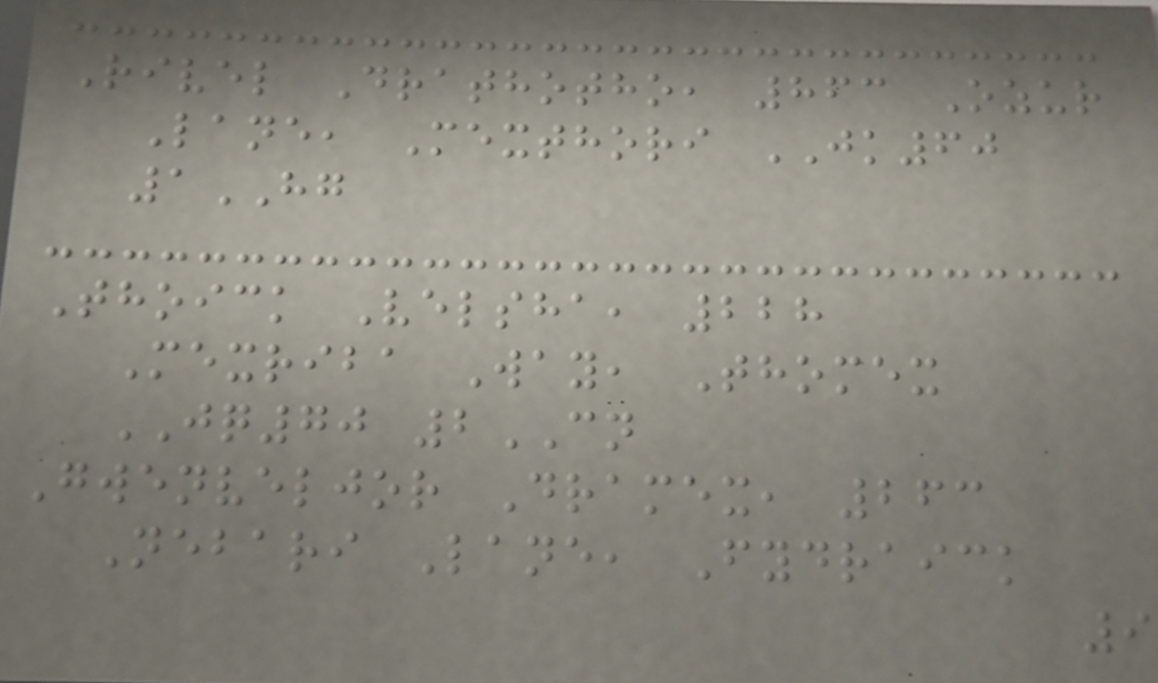Rivel Drathotho, 863 Ozur
Lane, Mexthori JK60
1HG
Thoick Velsha, 228
Mexriba Way, Thomex
JQ70 2CN
Gwenveljor Dramex, 263
Nebari Lane, Fydraick
9
